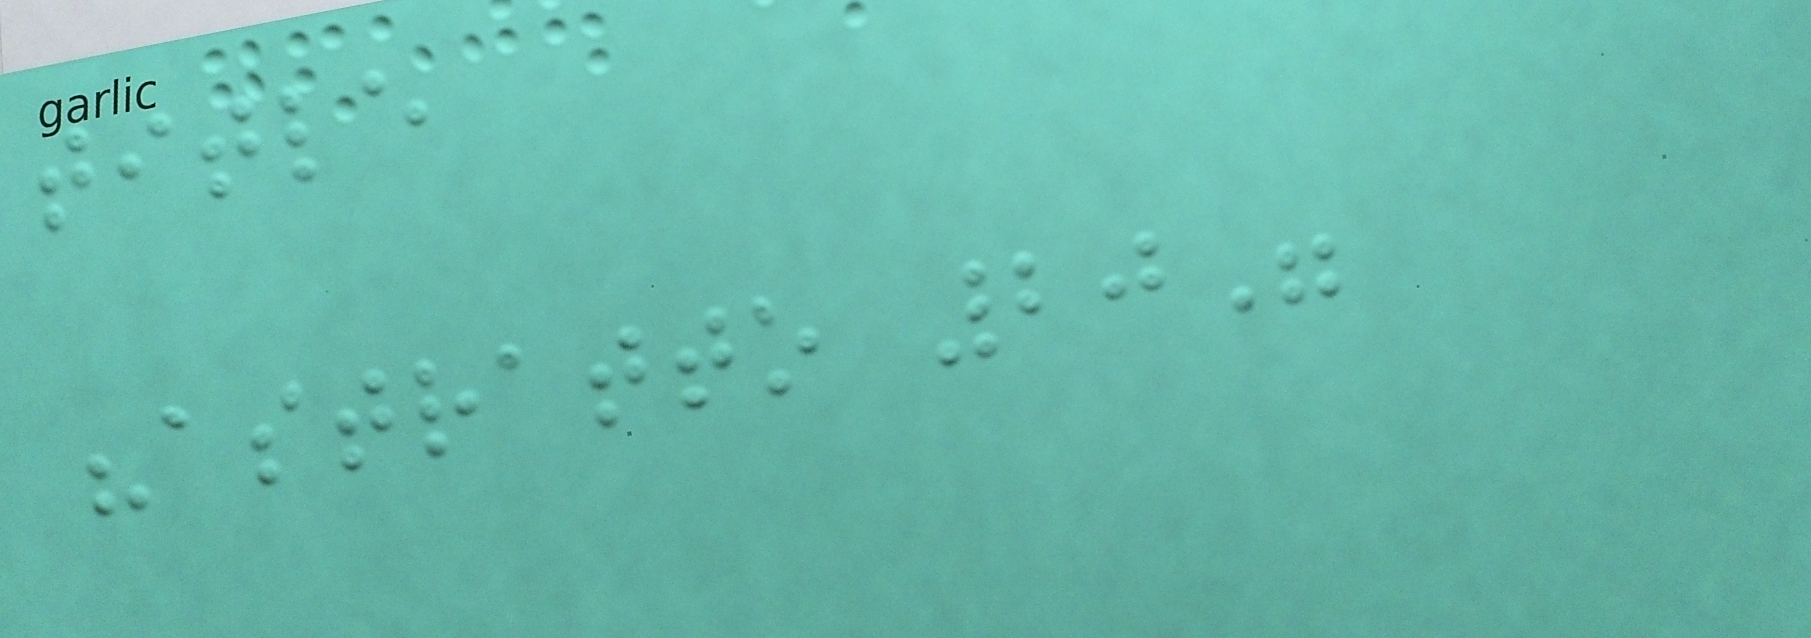title
"astratto 20"
